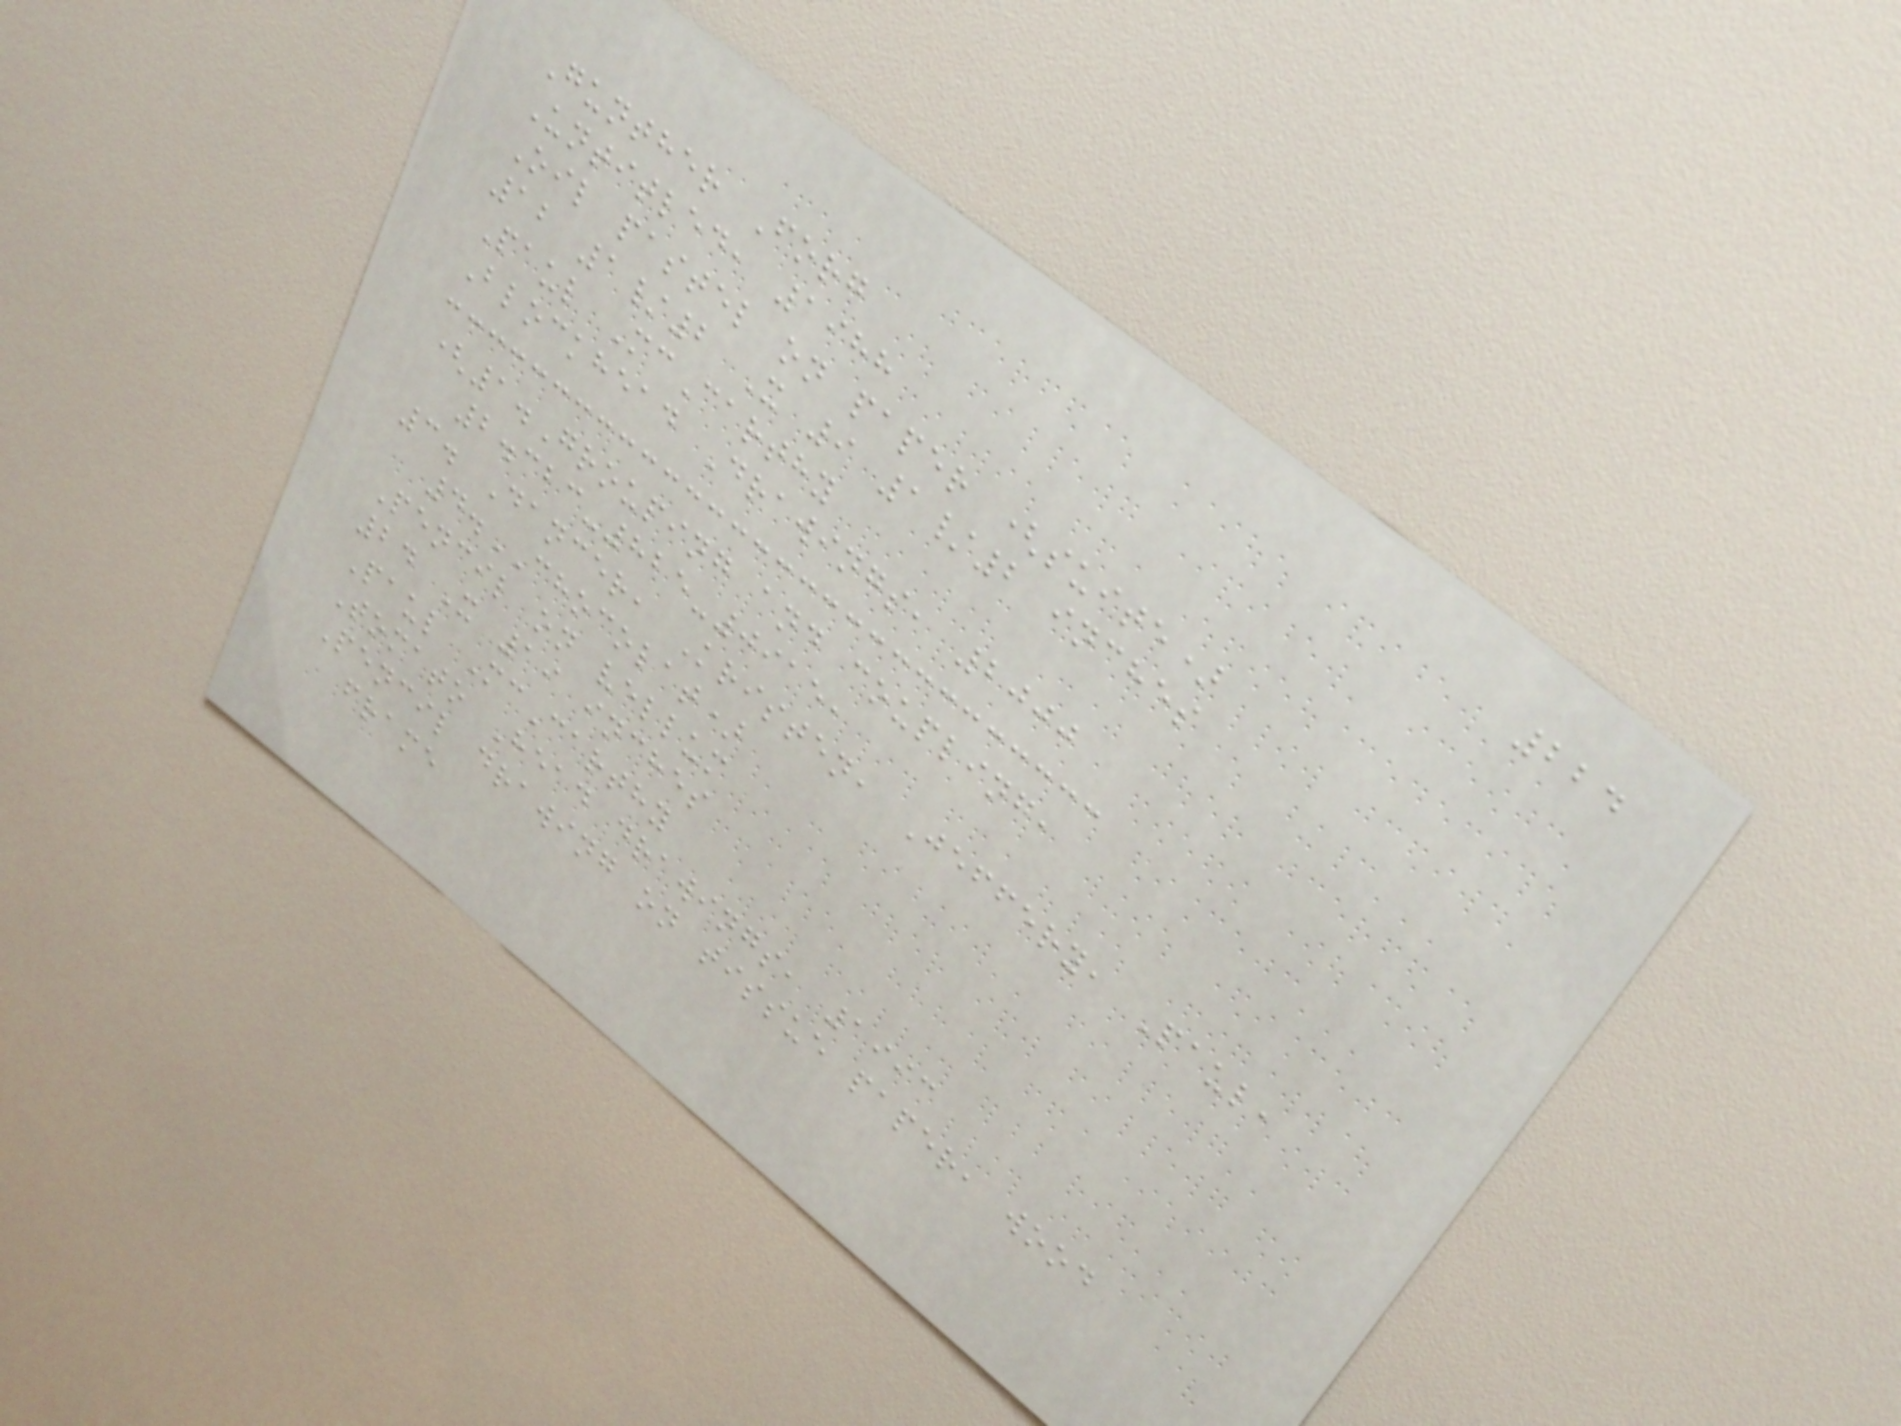224
Gunther Forg
Untitled, 1988
Oil pastel on paper (suite)
12 1/2 X 9 1/2 inches
Paul McCarthy
Blockhead Drawings, 2000
(1.Grouping and coupling,
2.323-825-0915,
3. Dancer, Kristen, Jeffery, Paul,
4.CHOCOLAT)
Pencil on vellum
24 X 19 inches
Paul McCarthy
Tomato Head drawings, 1993
Pencil drawing on tissue paper, wood
frame
